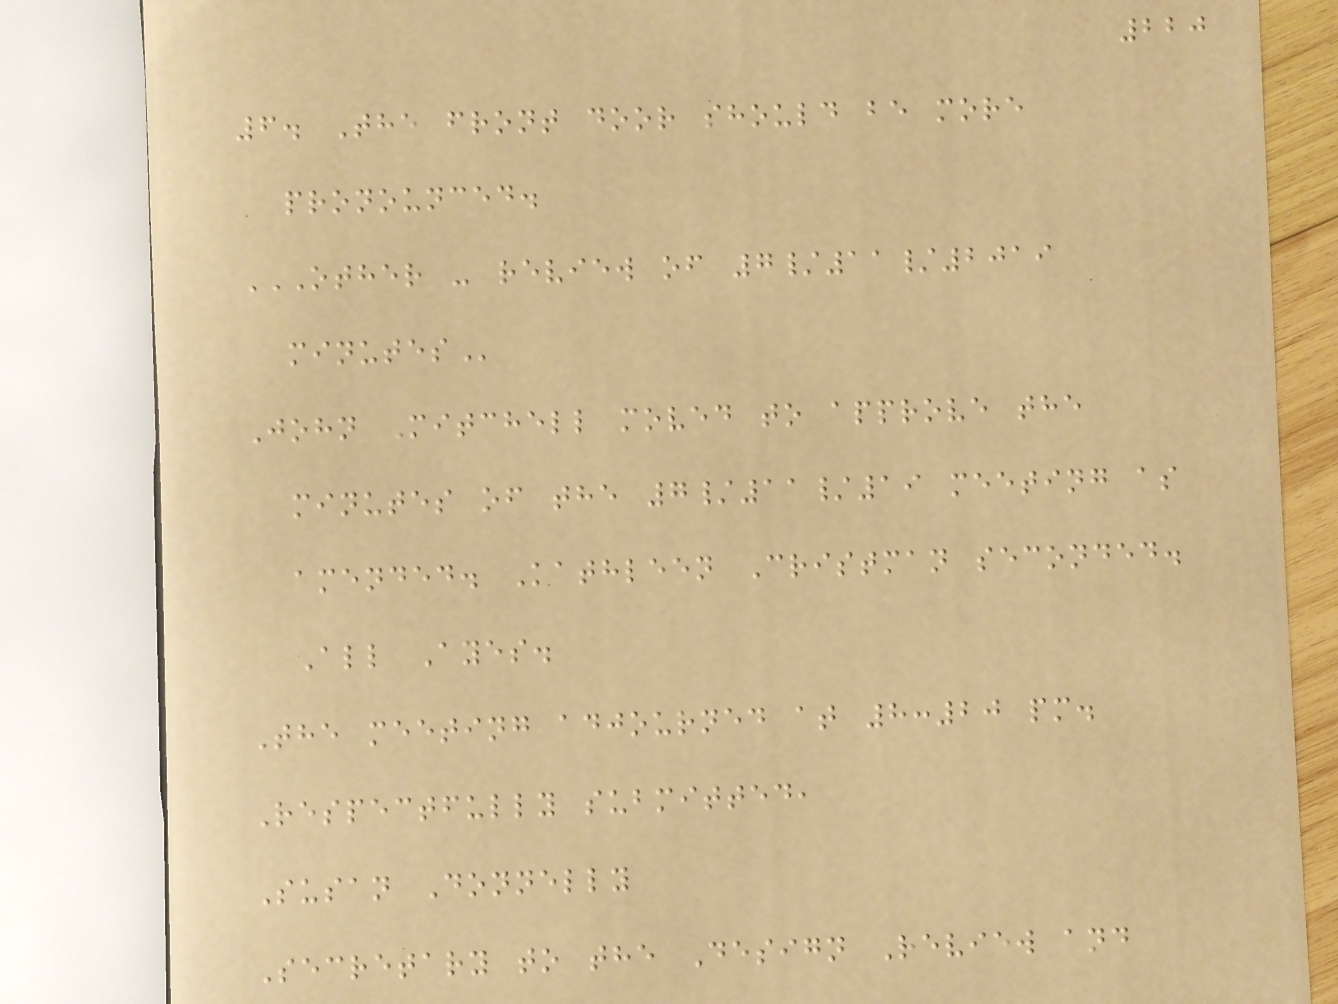220
6. The front door should be more
pronounced.
OTHER - REVIEW OF 7/11/2019
MINUTES
John Mitchell moved to approve the
minutes of the 7/11/19 meeting as
amended. Kathleen Cristman seconded.
All Ayes.
The meeting adjourned at 8:20 pm.
Respectfully submitted,
Susan Donnelly
Secretary to the Design Review and
